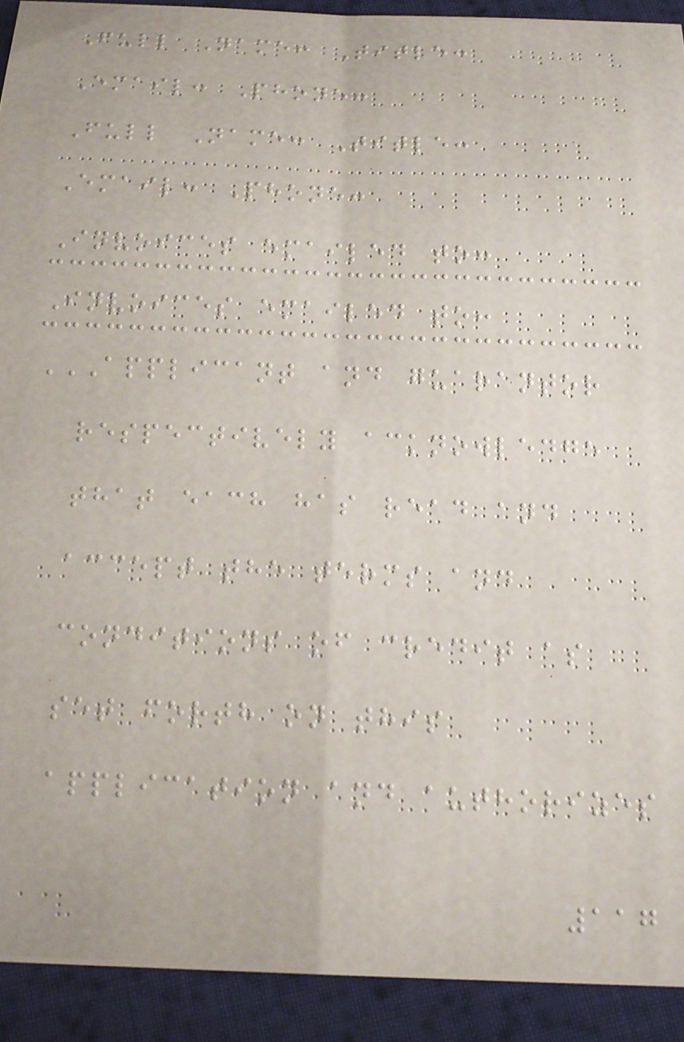Full Name: Title:
Email: Phone:
Full Name: Title:
Email: Phone:
Invoices emailed to:
Invoices emailed to:
APPLICANT AND GUARANTOR
RESPECTIVELY ACKNOWLEDGE
THAT EACH HAS READ AND
ACCEPT THE TERMS AND
CONDITIONS OF CREDIT AS
SET FORTH ON THIS
APPLICATION AND AUTHORIZES
117
